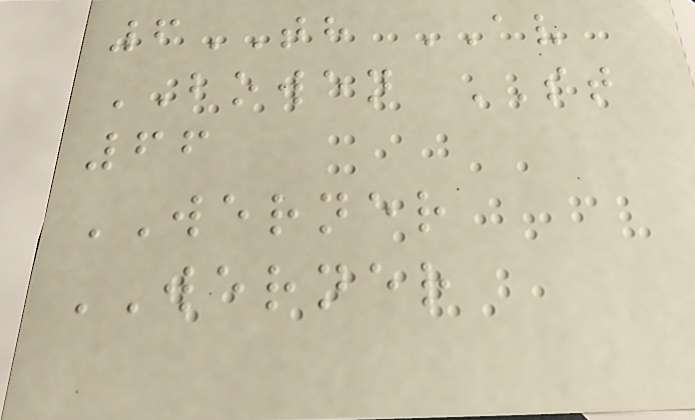6TH AV
BOWEN ST
66
WERNER
WERNER
